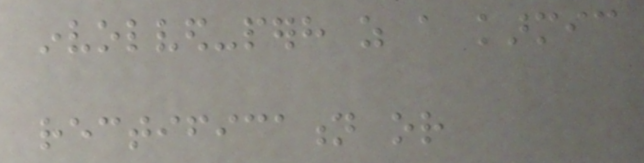involved-perhaps as a karmic
rectification or
